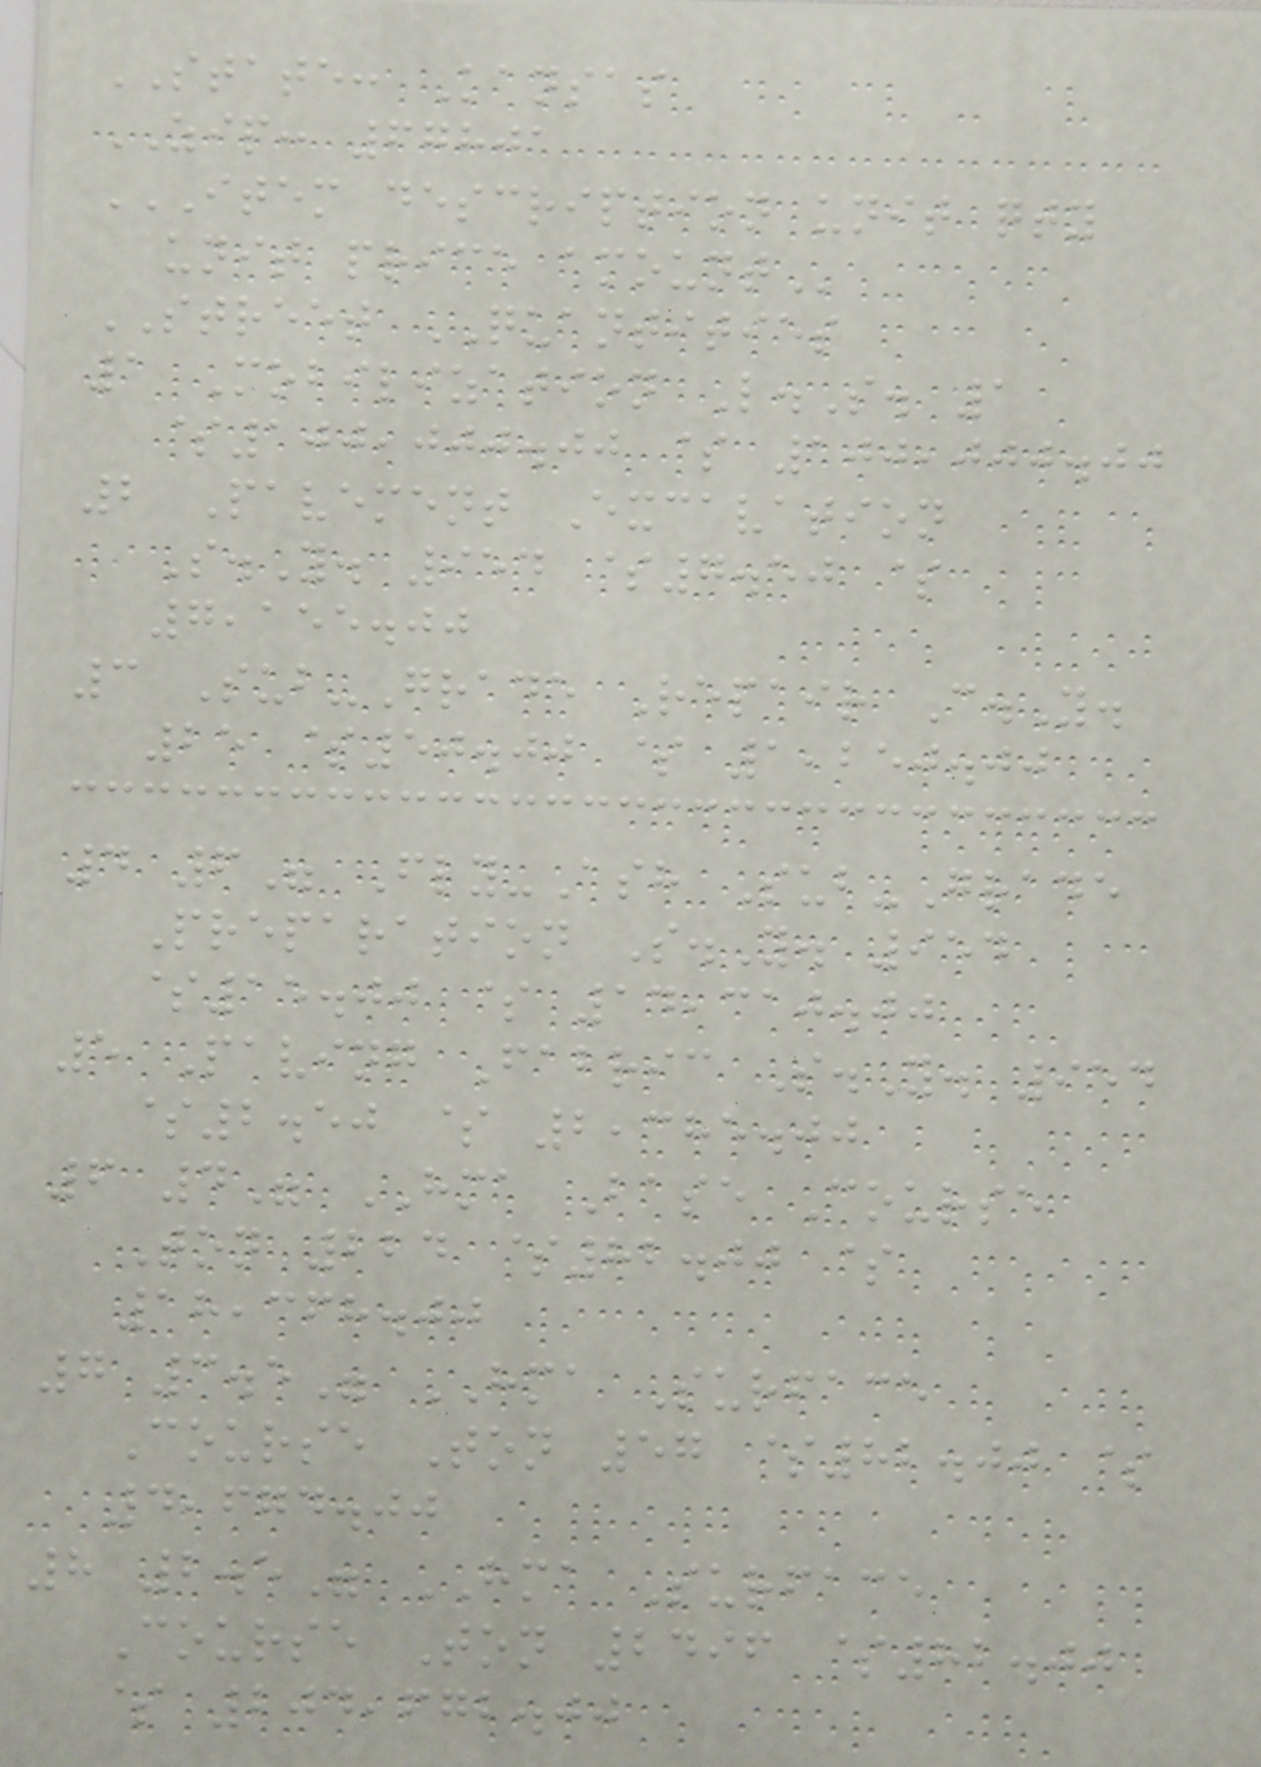STATE: Kansas
ZIP: 67801
ITEM DESCRIPTION UNIT QTY
UNIT PRICE AMOUNT
STREET QUANTITIES
1 Mobilization L.S. 1
$100,000.00 $ 100,000.00
2 Pavement Excavation
S.Y. 954 $7.50 $
7,155.00
3 Sub-Grade Repair C.Y.
25 $50.00 $ 1,250.00
4 6" Fly-Ash Sub-Grade
Preparation S.Y. 954
$15.00 $ 14,310.00
5 Paving Fabric S.Y. 954
$2.50 $ 2,385.00
6 4" HMA Base Course
Ton 224 $82.00 $
18,368.00
7 3.5" HMA Surface
Course Ton 57 $82.00 $
4,674.00
8 2.5" HMA Surface
Course Ton 2496 $82.00
$ 204,672.00
